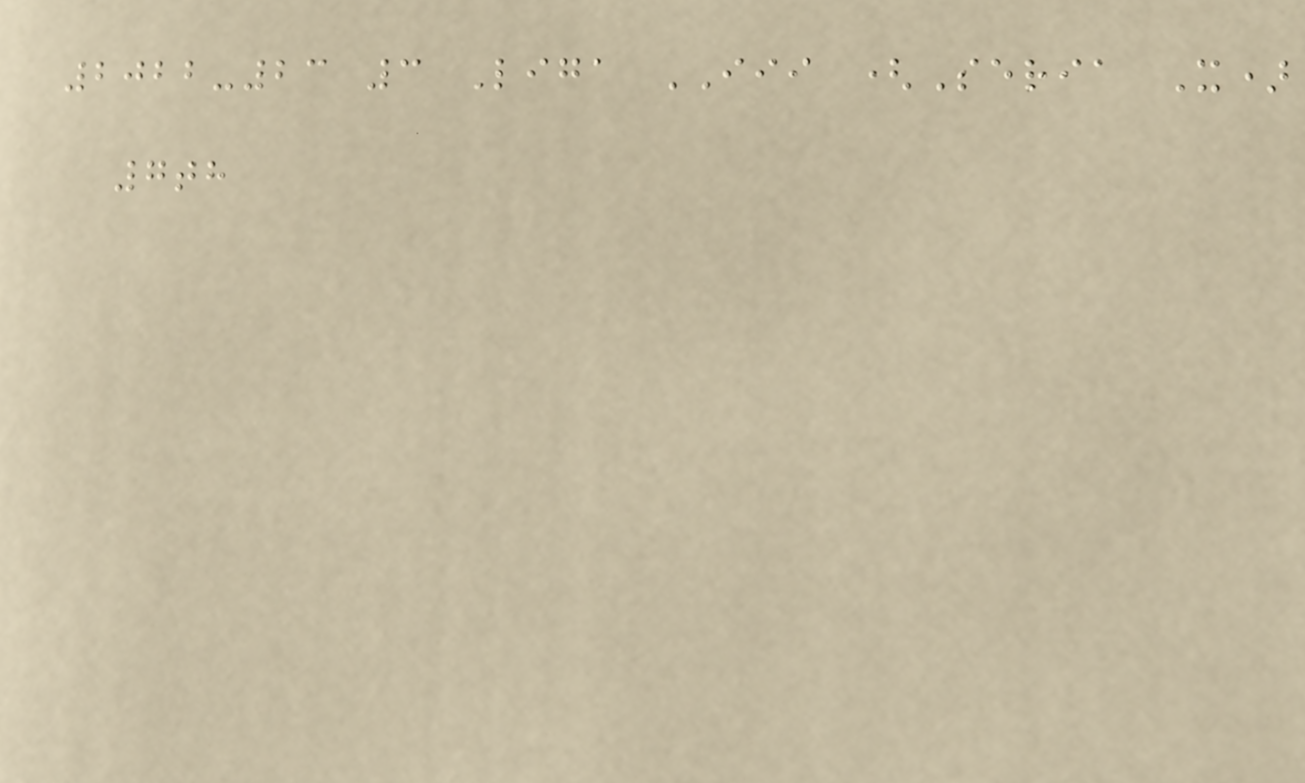2022-23 3 Liga III (Seria X)
7th
